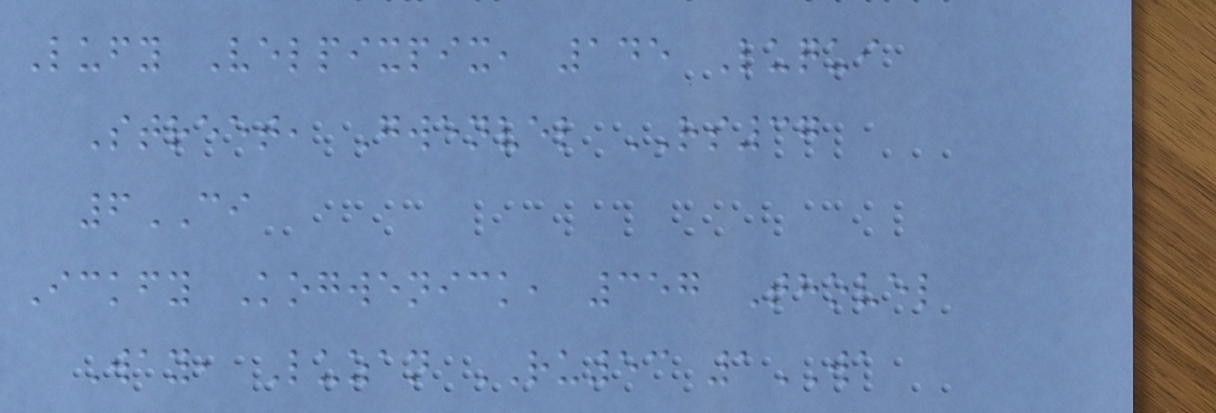Lufy Velpixpix, 145 Luqui
Street, Gwenvel RS37
6CI
Ickfy Kogwenick, 357 Thovel
Way, Luzan RU53 1WA
